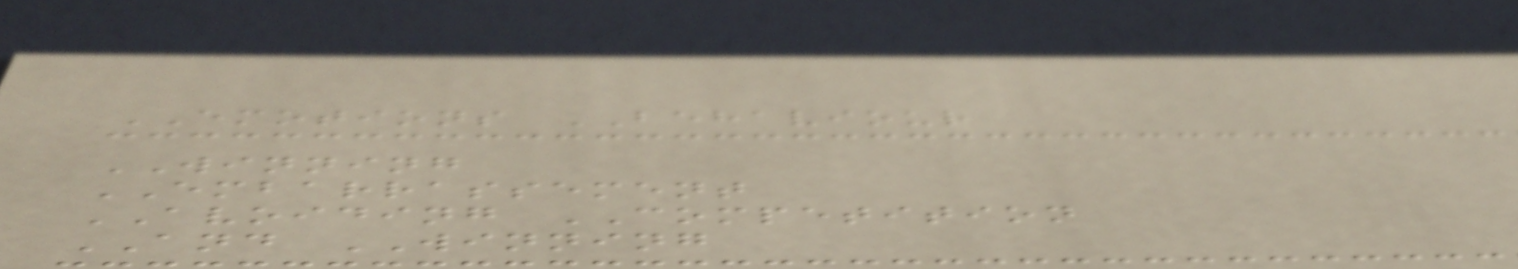EMOTIONS BEHAVIOUR
WINNING
EMBARRASSEMENT
AVOIDING COMPETITION
AND WINNING
